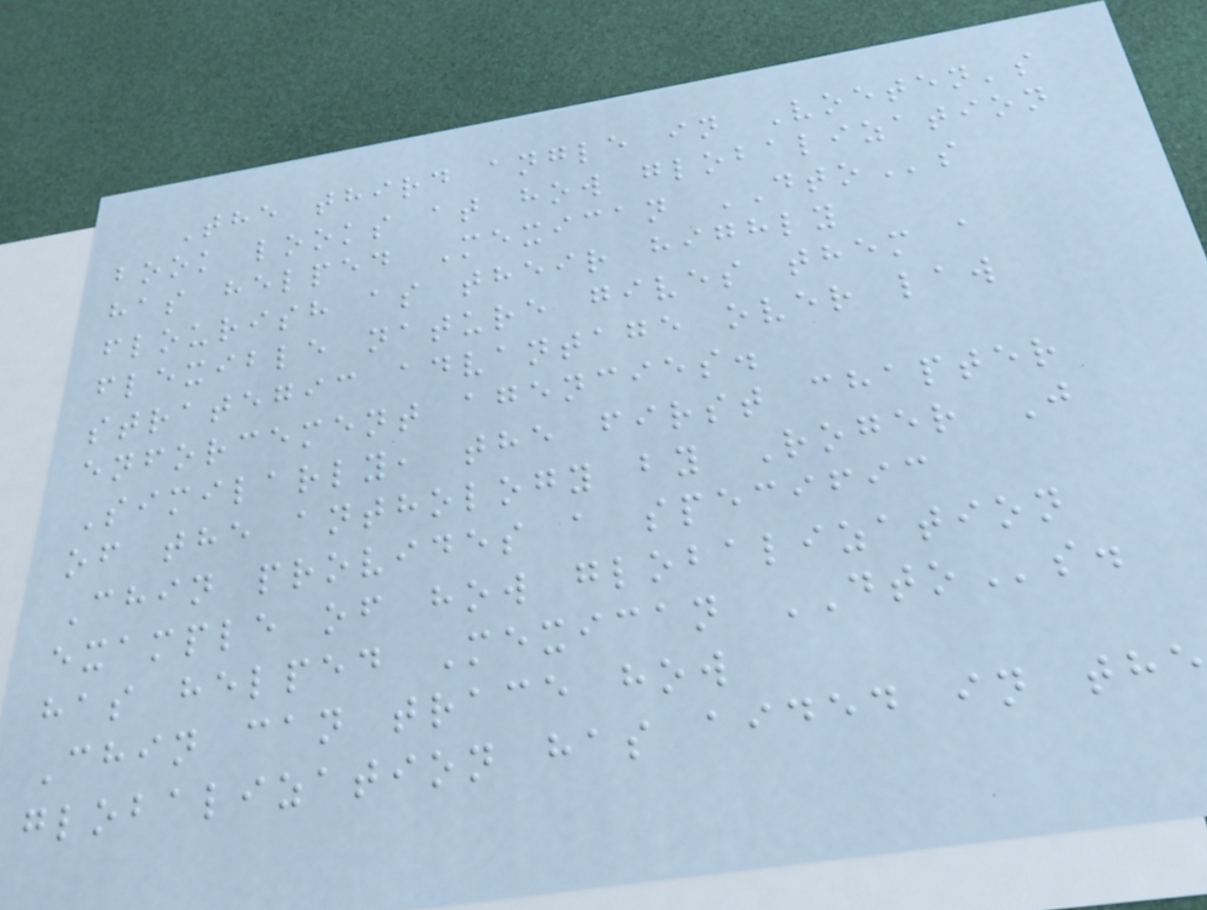The third angle in Voeten's
book looks at how globalization
has helped Mexican DTOs
flourish as their highly
flexible nature gives them a
strategic advantage over law
enforcement agencies.
Similarly, the first chapter
of the anthology by Roger J
Chin provides a specific
example of how globalization
has helped Mexican DTOs.
Chin can trace how
globalization has aided in the
